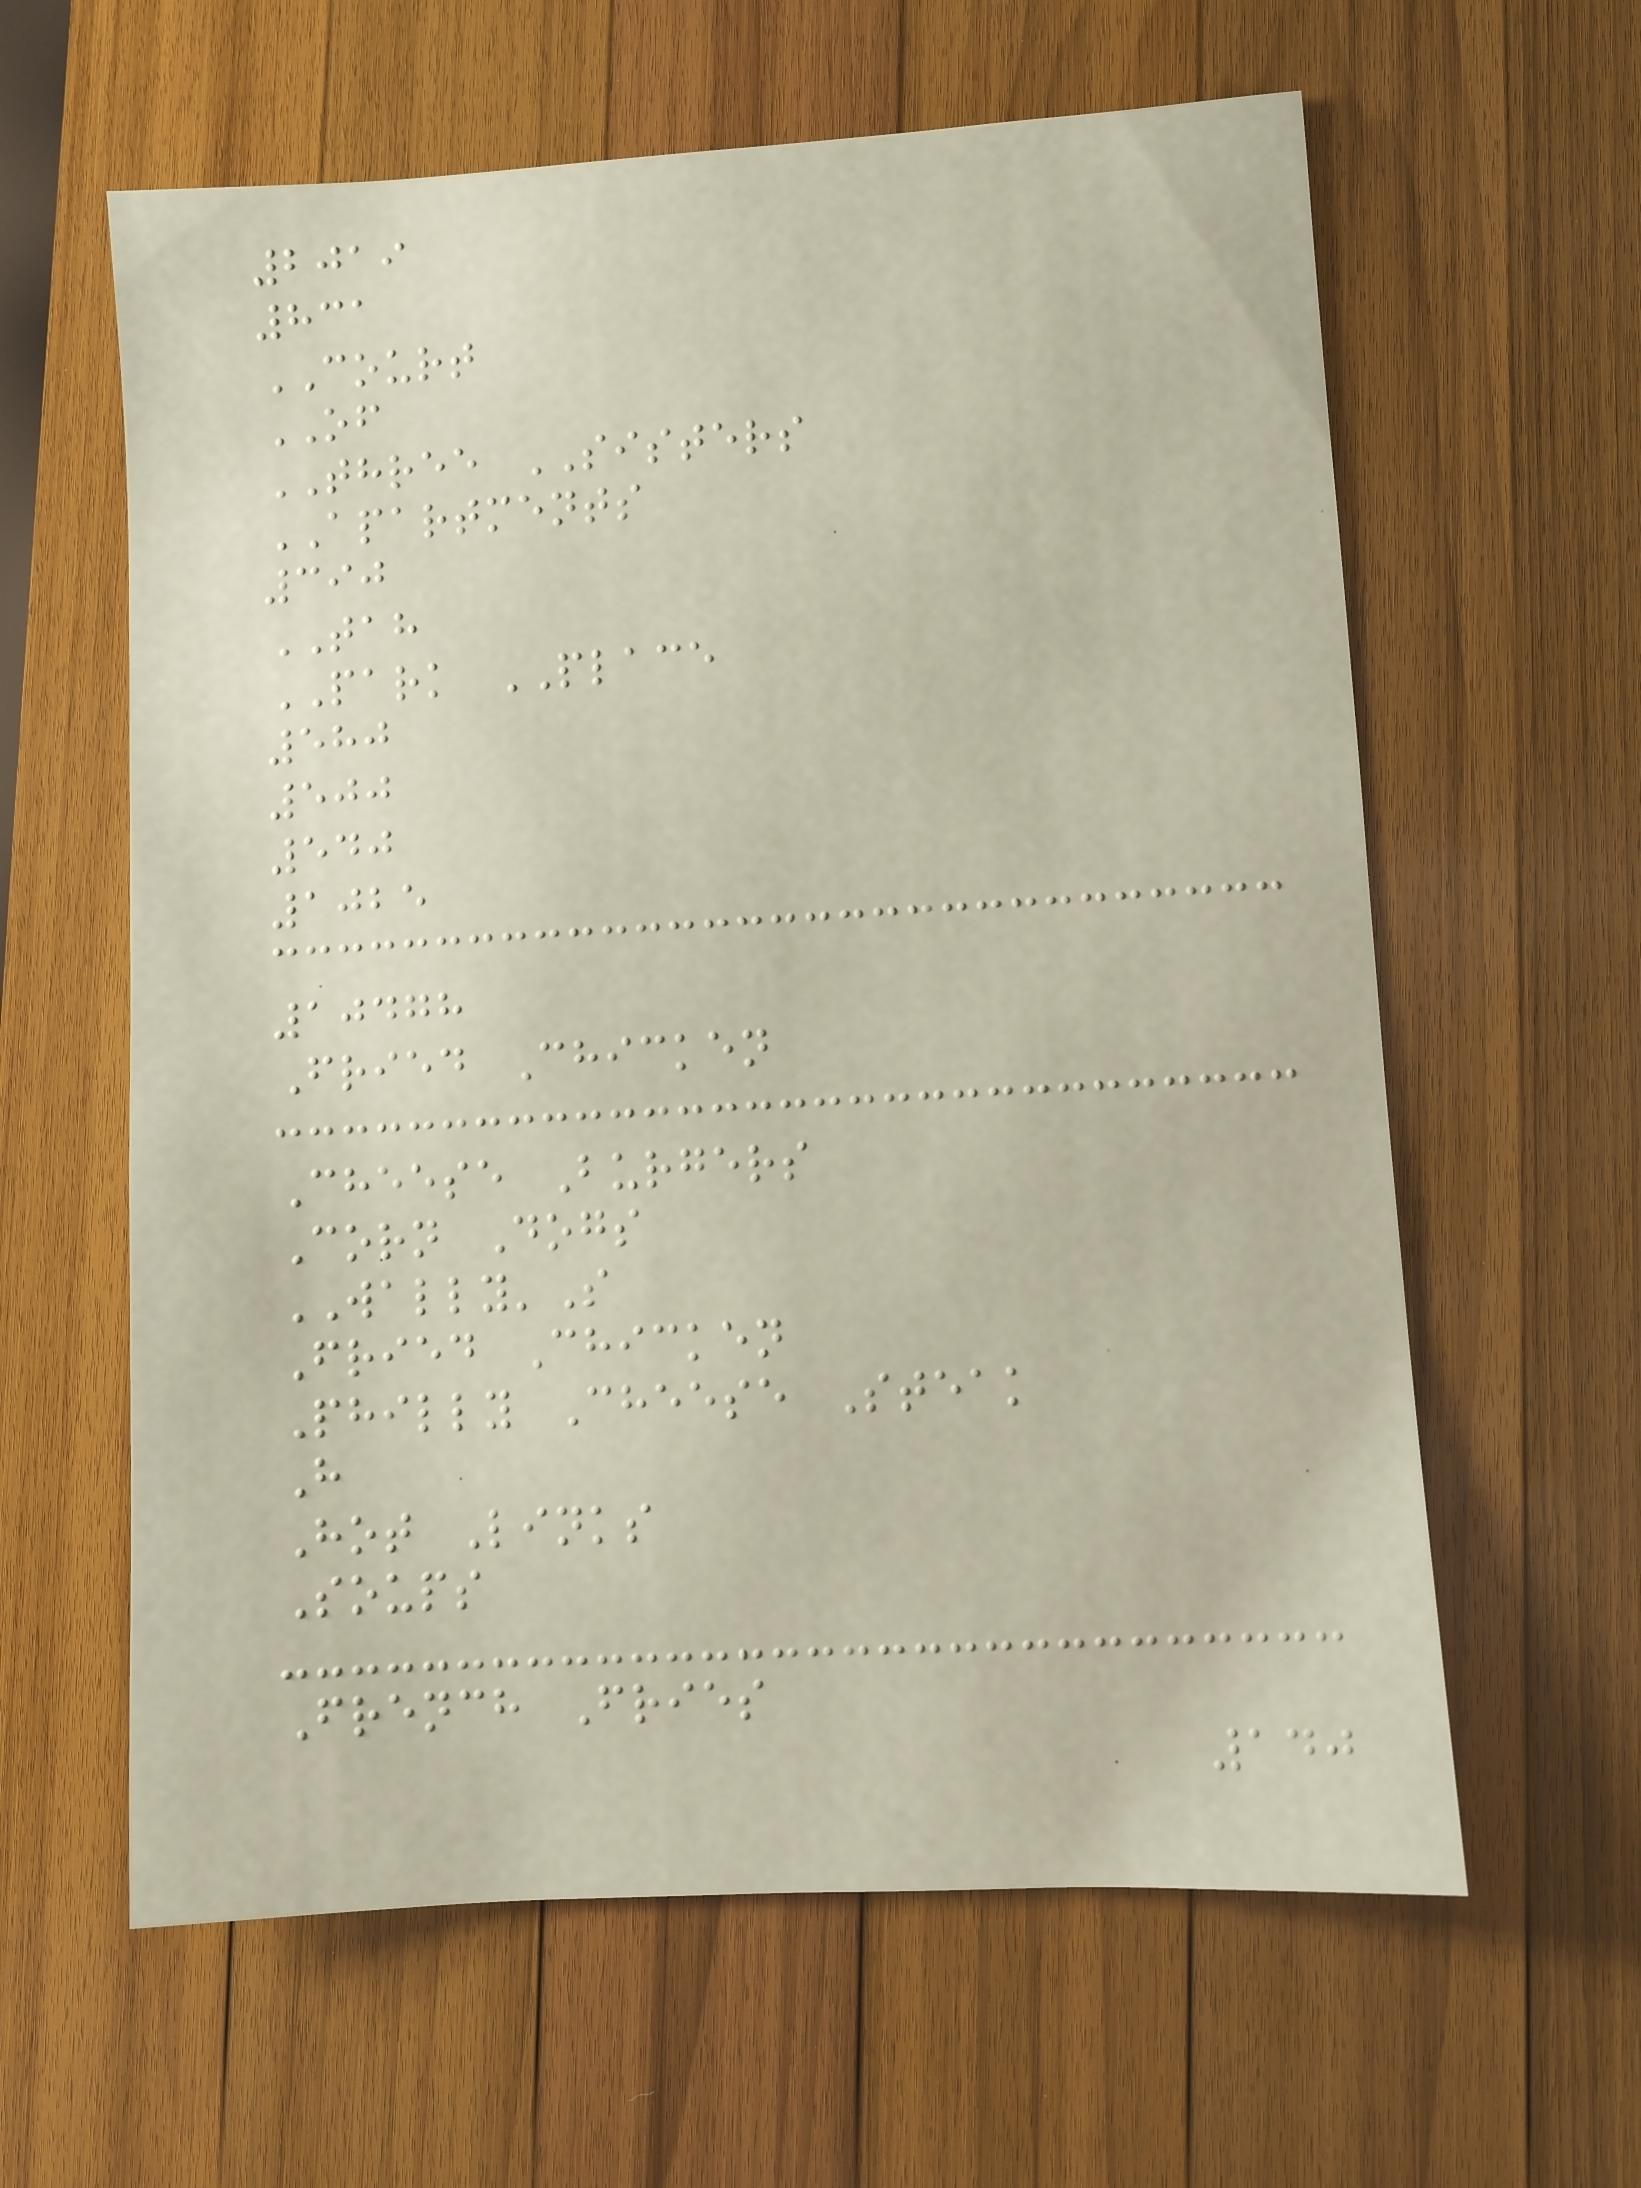2019
831
COURT
OF
THREE SISTERS
APARTMENTS
390
TAH
PARK PLACE
580
500
540
1025
10478
Fried Chicken
Cheese Burgers
Corn Dogs
WALLY'S
Fried Chicken
Philly Cheese Steak
H
Hot Links
Soups
French Fries
140
